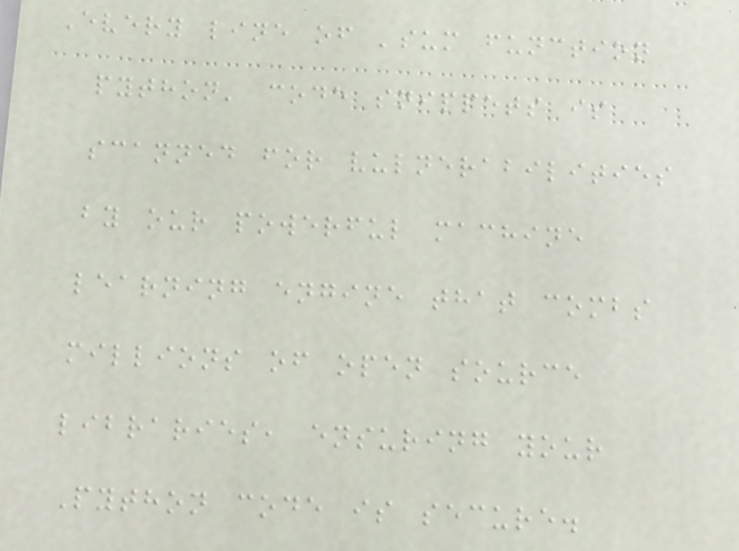Every line of 'sum function
python' code snippets is
scanned for vulnerabilities
by our powerful machine
learning engine that combs
millions of open source
libraries, ensuring your
Python code is secure.
